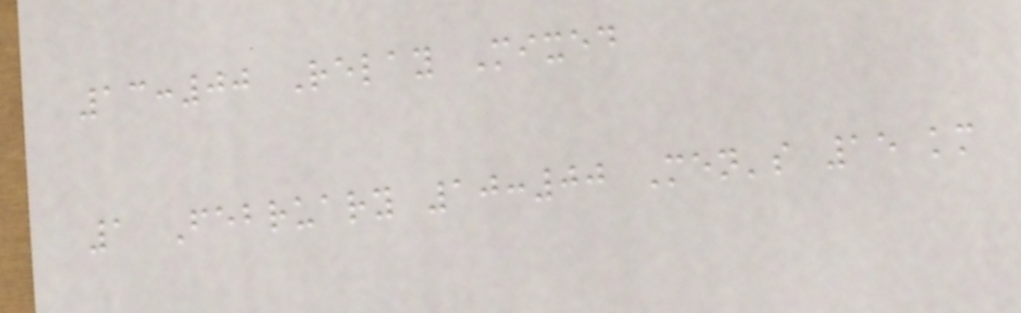13:00 Relay Mixed
1 February 10:00 Men's 15 km
